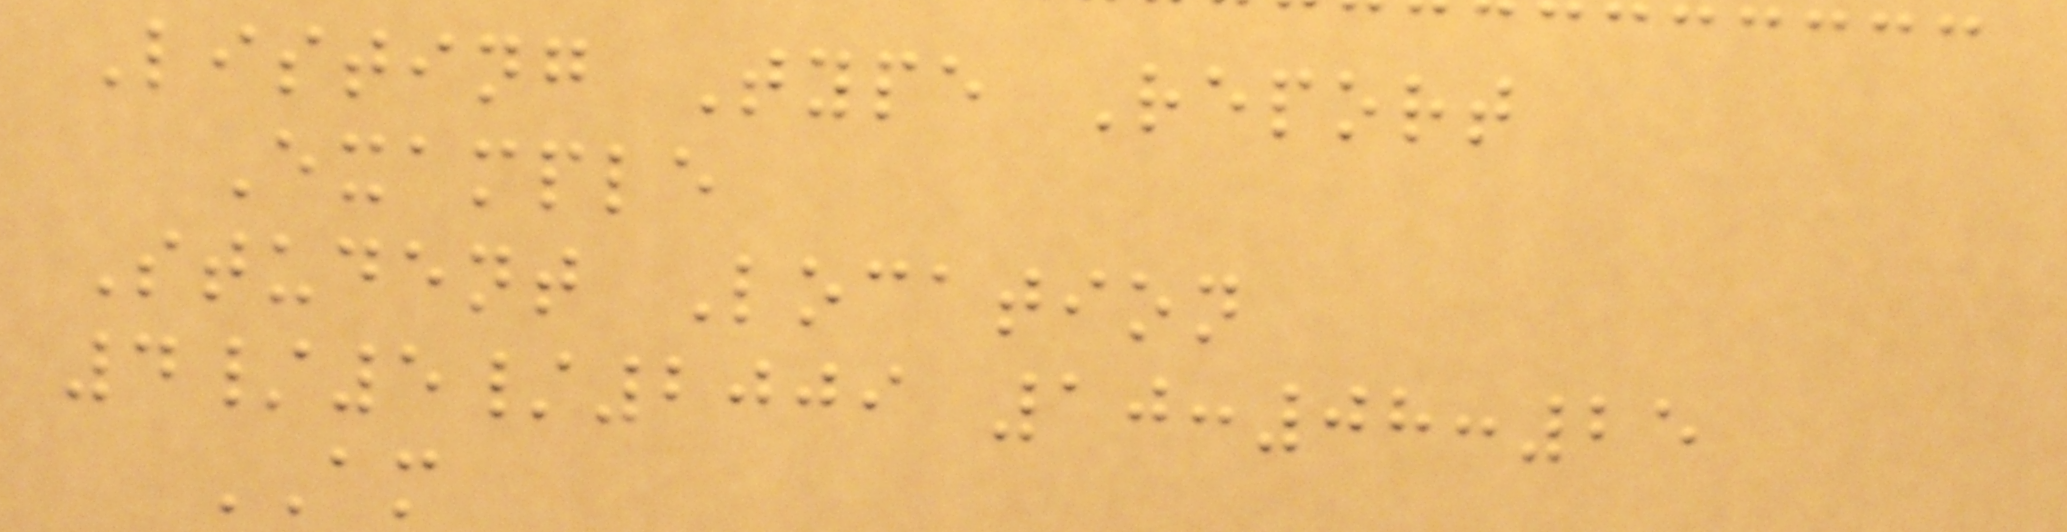Listing Type Report
Example
Student Location
4/5/2009 10:08:25
AM
